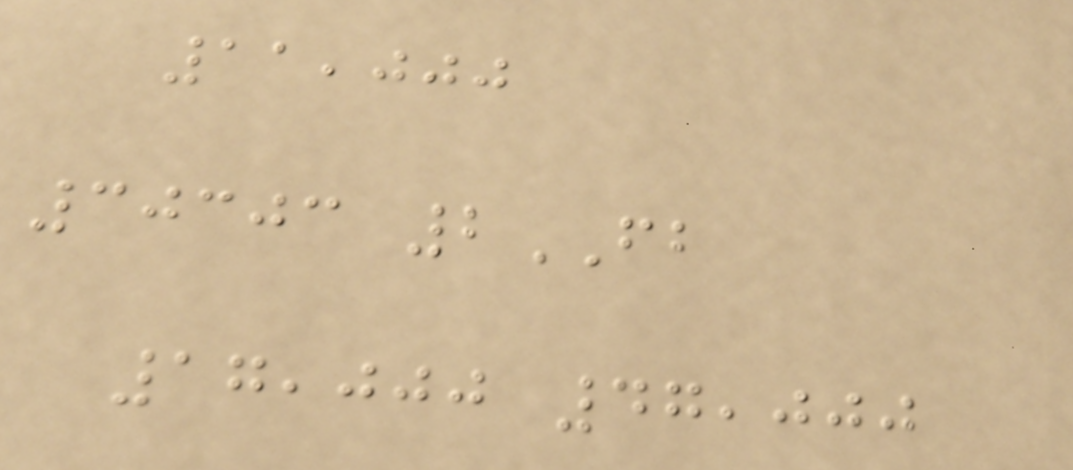11,000
30303 2FB
17,000 47,000
